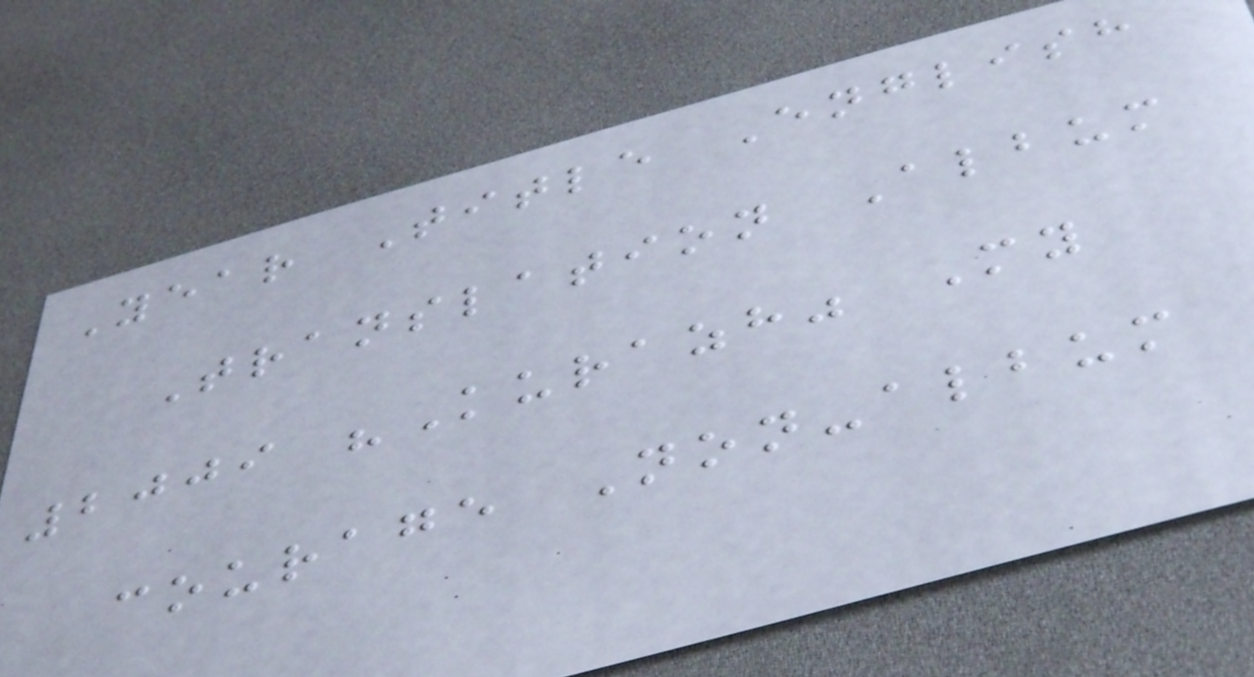Year Title English
Translation Album
2009 "Kurazh" My
courage Non-album
